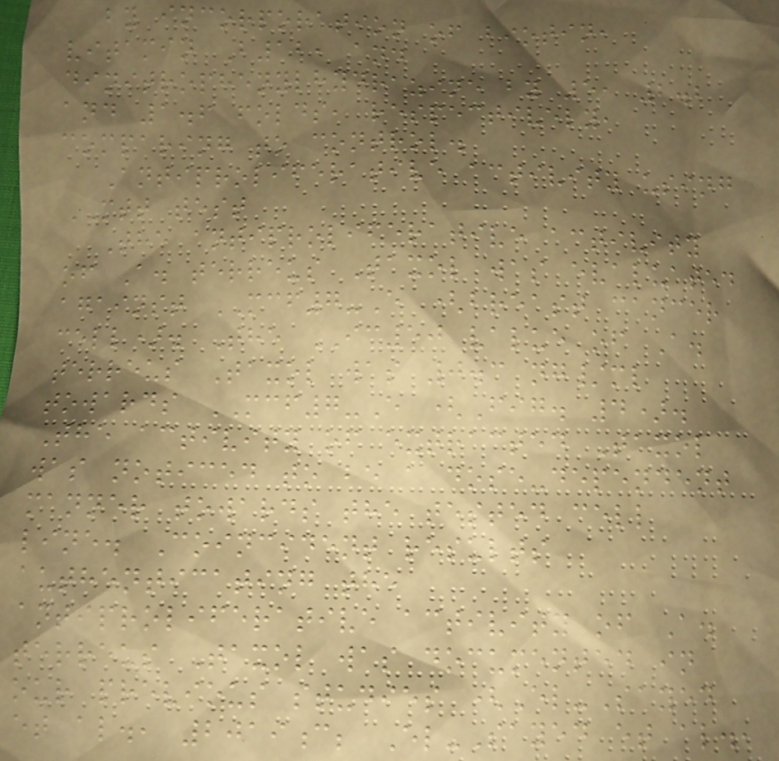by incorporation of biotin,
vitamin B12, and
dinitrophenylhydrazine by 5, 2.2
and 1.6 folds, respectively,
comparing to control.
Antiproliferative activity using
MTT test
The antiproliferative activity
of A. terreus Taxol was evaluated
against MCF7-E (breast cancer
cell). The IC50 value of A.
terreus Taxol was 0.3 ng/ml
towards MCF7-E (Fig. 4).
The activity of extracted Taxol
was noticed to be a dose-dependent
manner towards the tested cell
line. Coincident results
authenticating the
antiproliferative activity of A.
terreus Taxol was documented in
our previous studies (El-Sayed
et al., 2019c; El-Sayed et al.,
